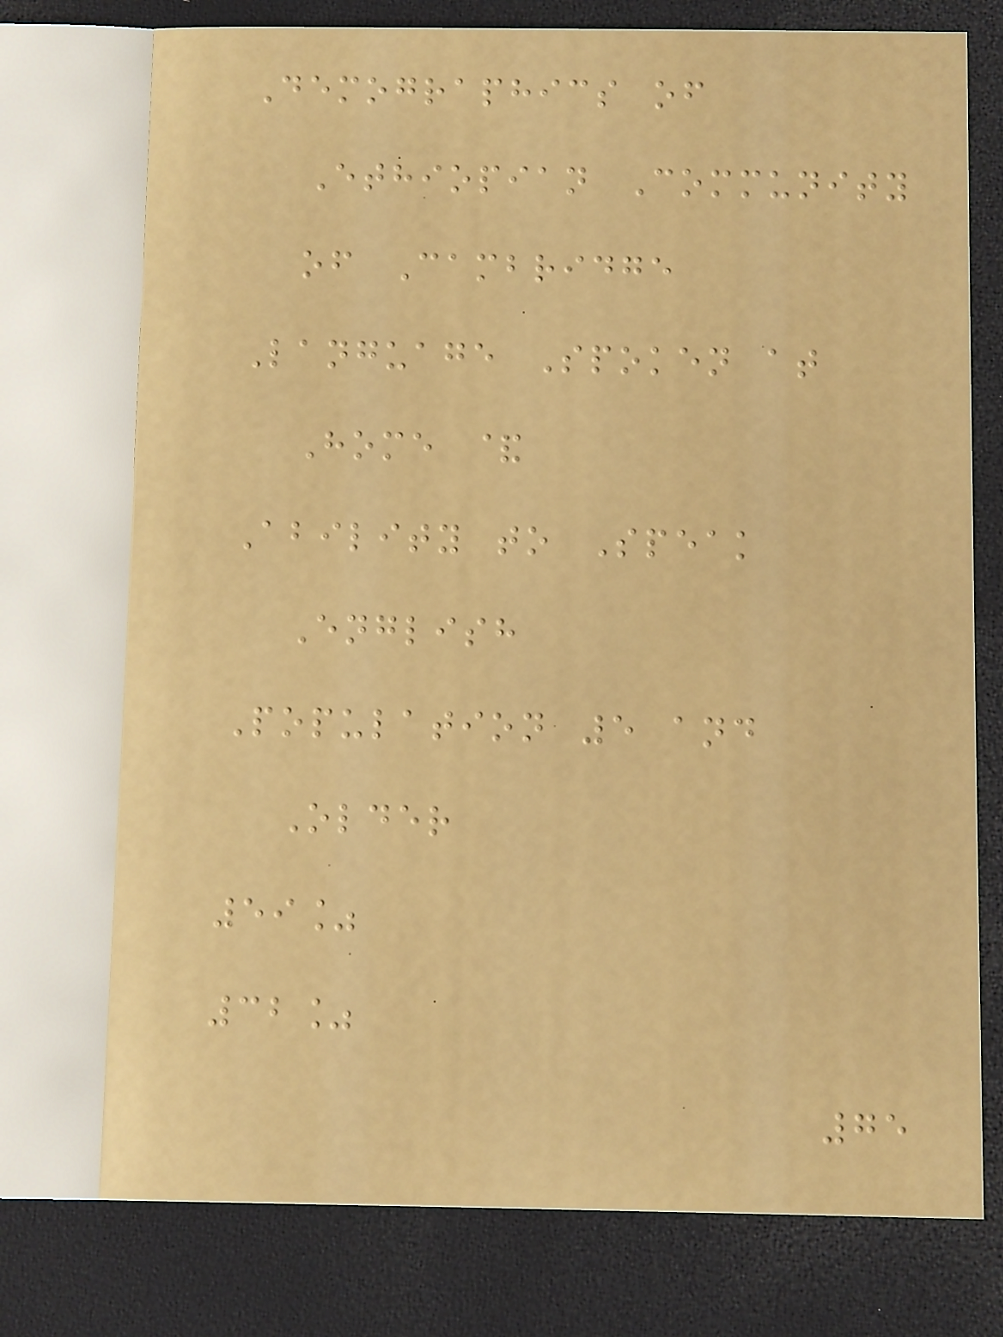Demographics of
Ethiopian Community
of Cambridge
Language Spoken at
Home &
Ability to Speak
English
Population 5 and
Older
59%
32%
75
